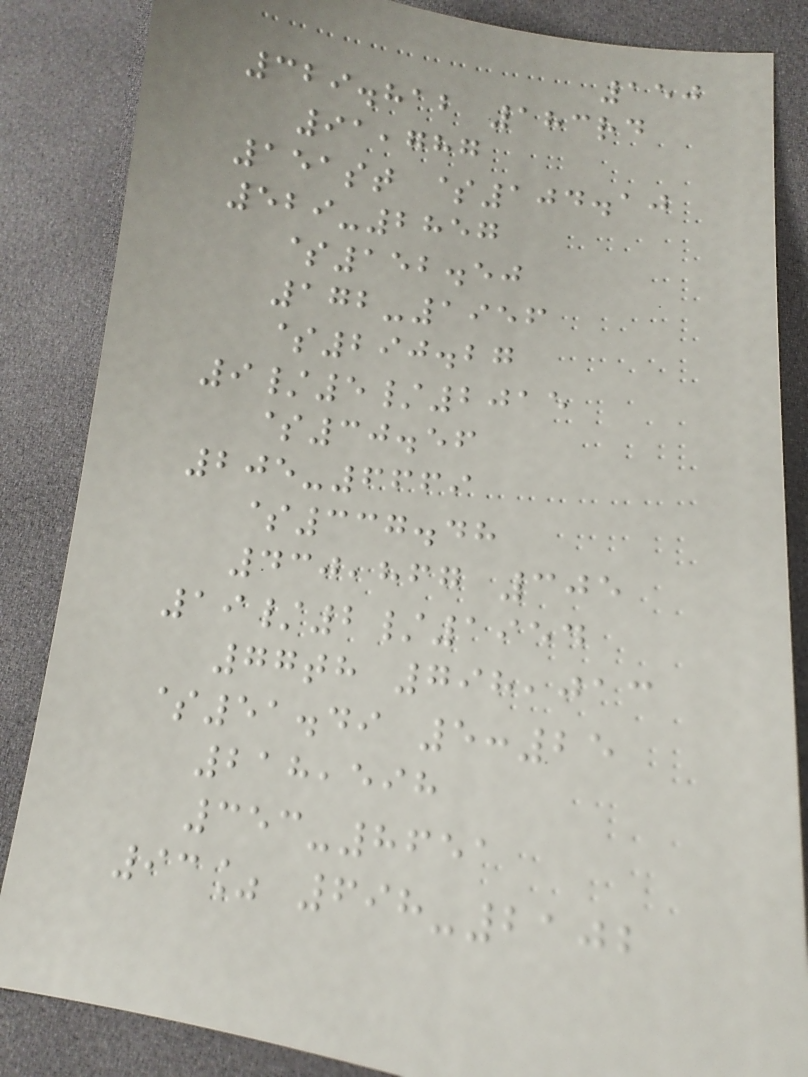150
329.812 183rd
91,787
151st $104.10
529-2857
$152.50
172-1956
$290.27
9/5/2015
$30.56
205-6669
$337.48
430,867 305
19/2/1954
77th 798,013
$51.49 5:25
218,598
353-8651
93% 698-2102
